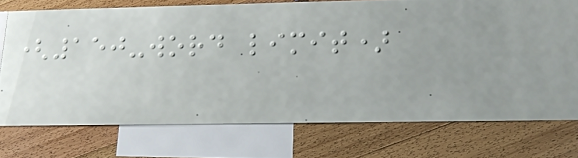(150-word limit)
